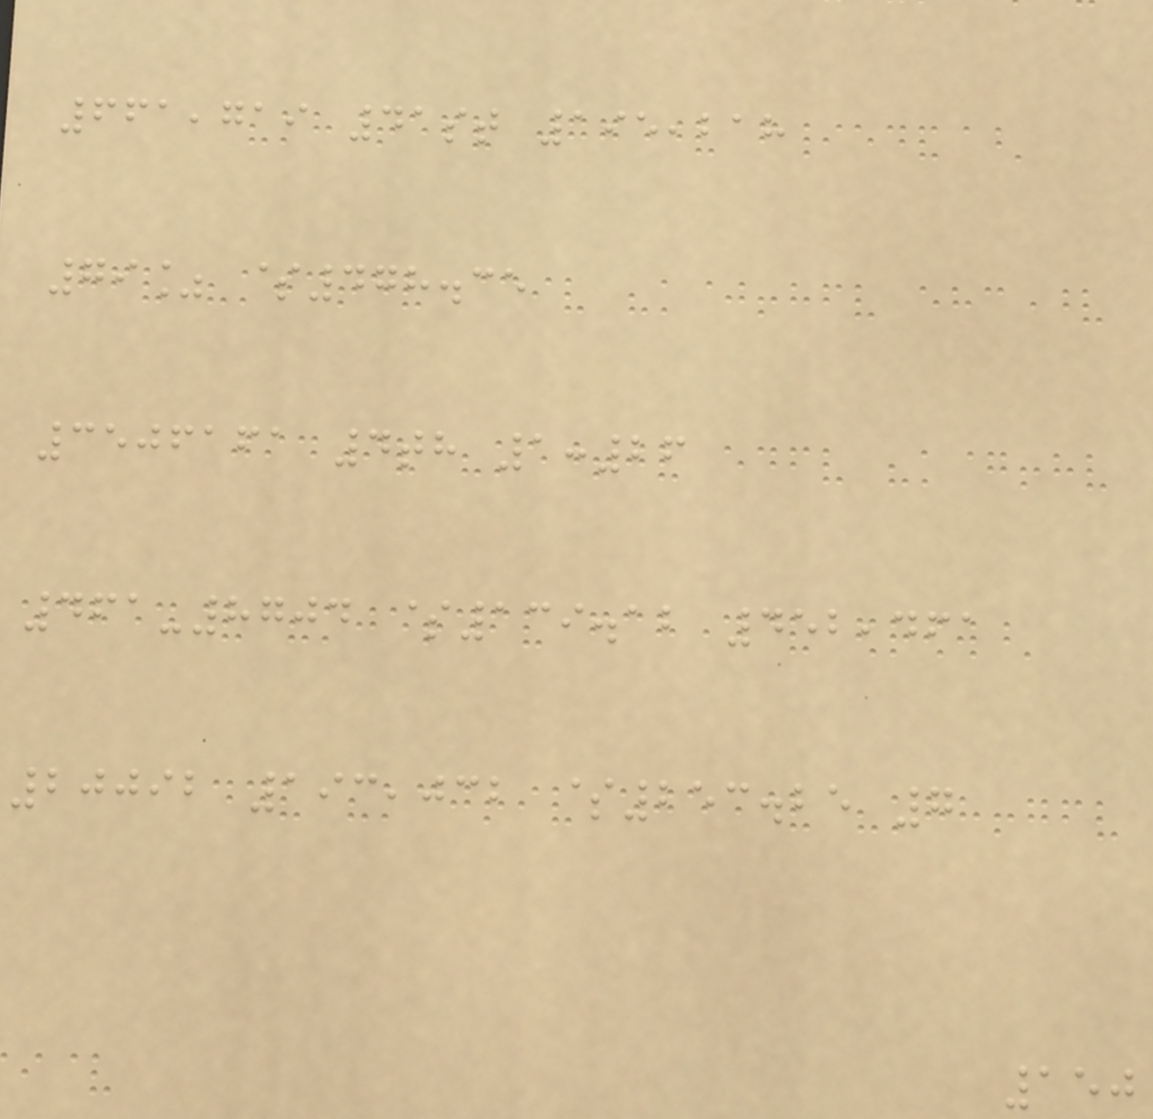661,719 41st 195,218
79% $478.35
3506161 4th 1:26
461-8704 $139.12 452,461
20092 193,032 $253.25 7
150
